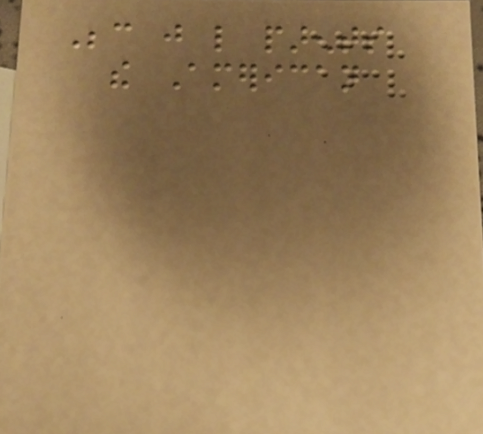Because just like parents
the American
